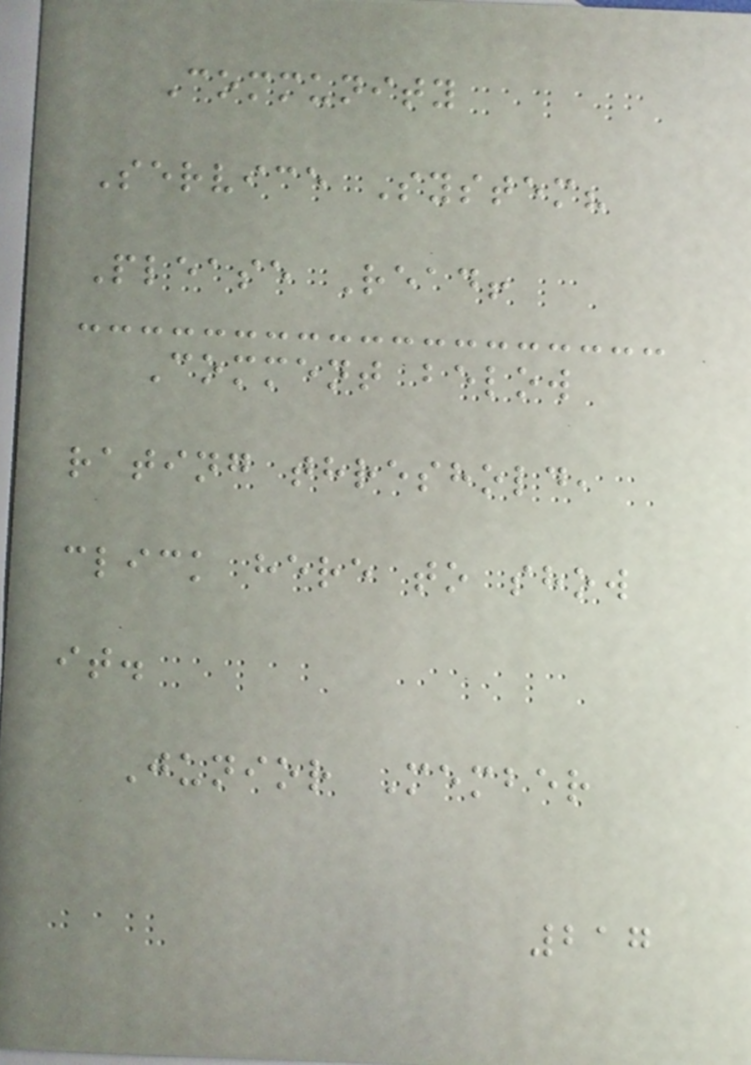Community
Service System?
Please Read!
Comment below
rating threshold,
click here to show
it.
Junior Member
217
